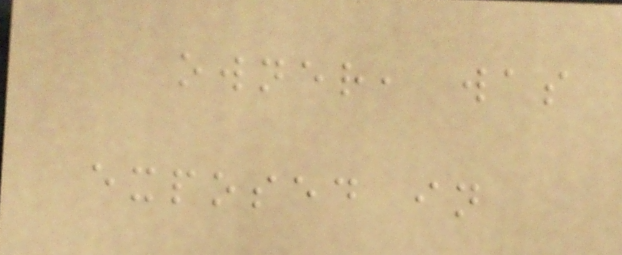owner, was
exposed in
